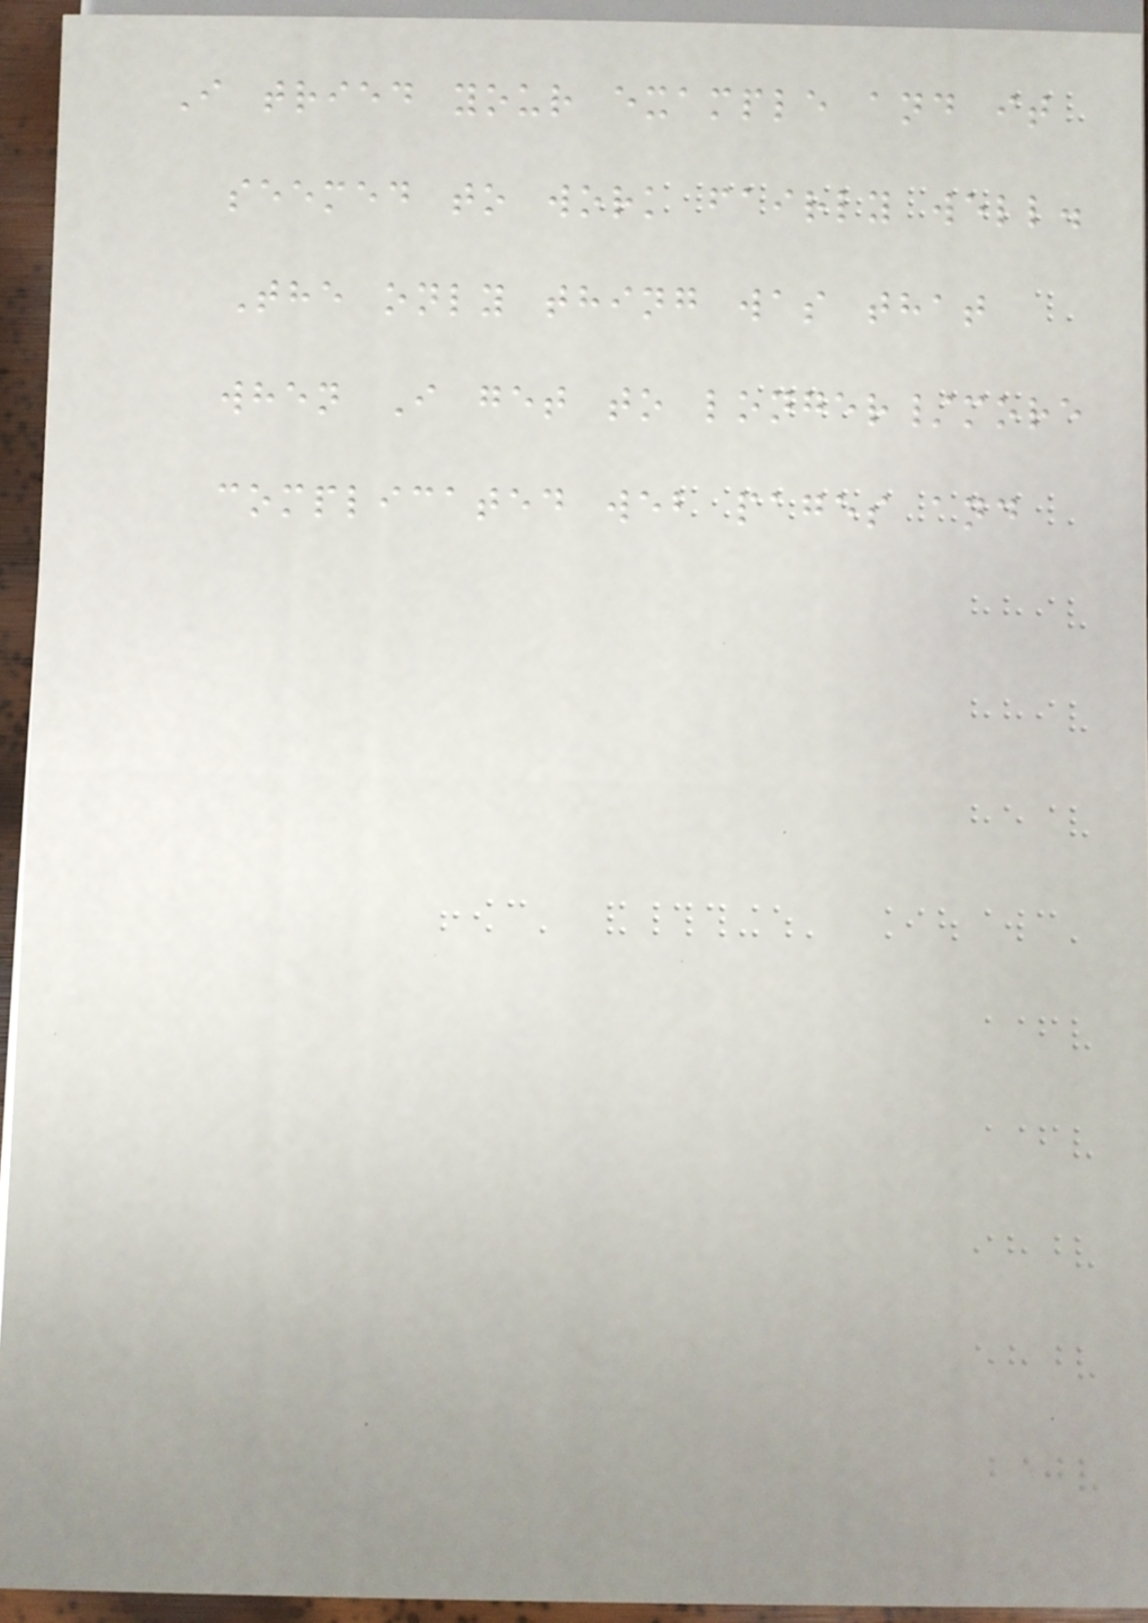I tried your example and it
seemed to work fairly well.
The only thing was that
when I get to longer/more
complicated web pages and
